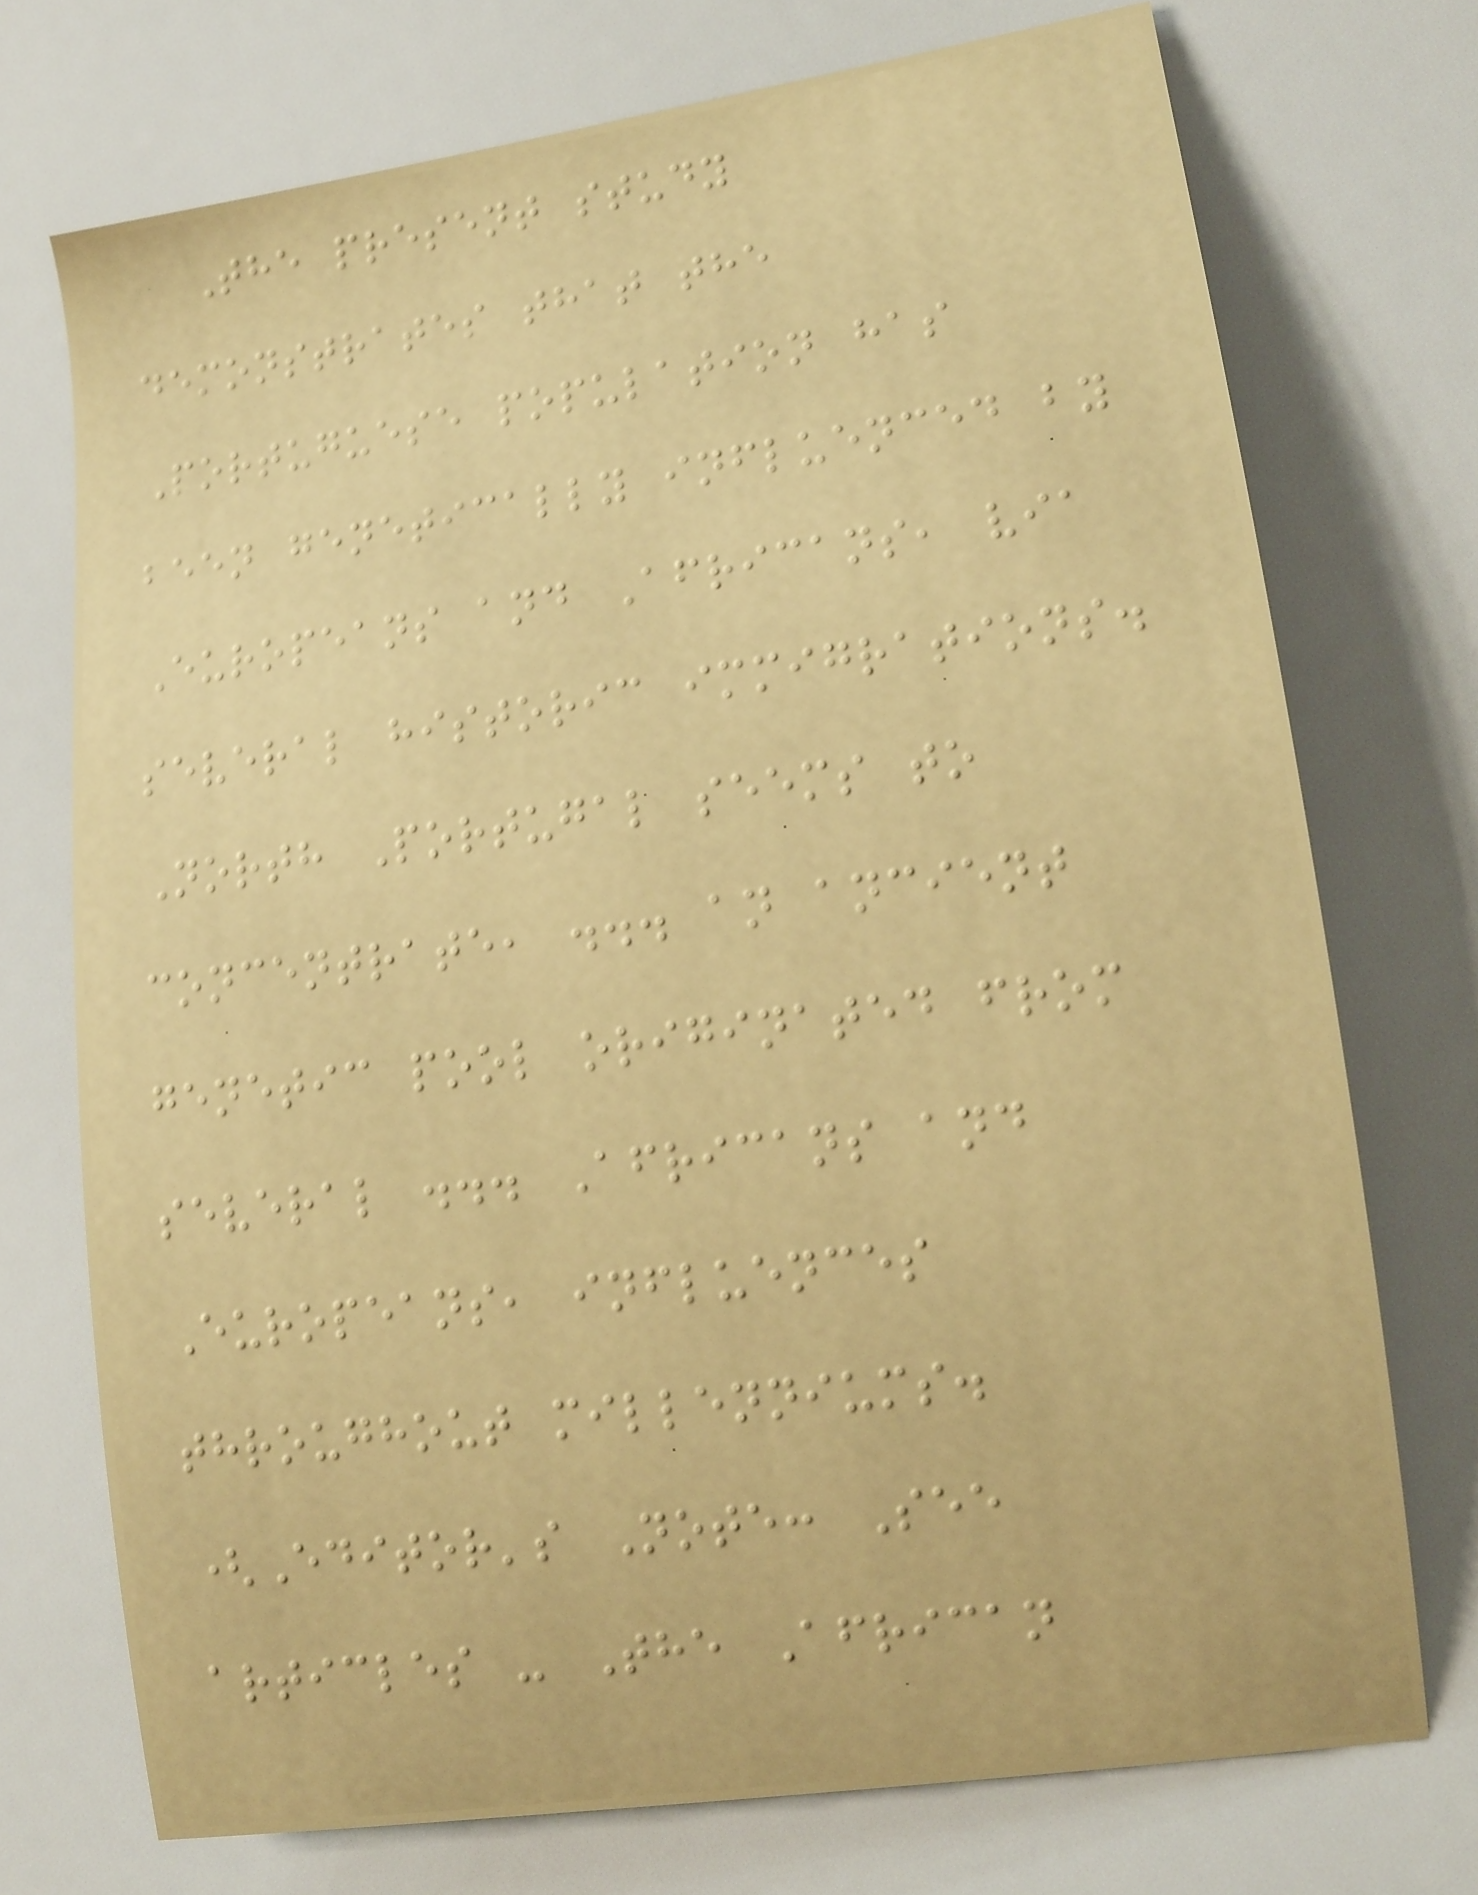The present study
demonstrates that the
Portuguese population has
been genetically influenced by
Europeans and Africans, via
several historic immigrations.
North Portugal seems to
concentrate, ... an ancient
genetic pool originated from
several ... Africans and
Europeans, influences
throughout millenniums.
(Editor's Note: See
articles - The African
